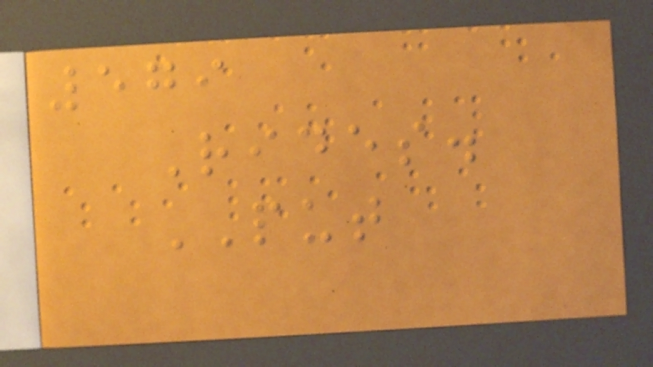579
Rides.
PUT
